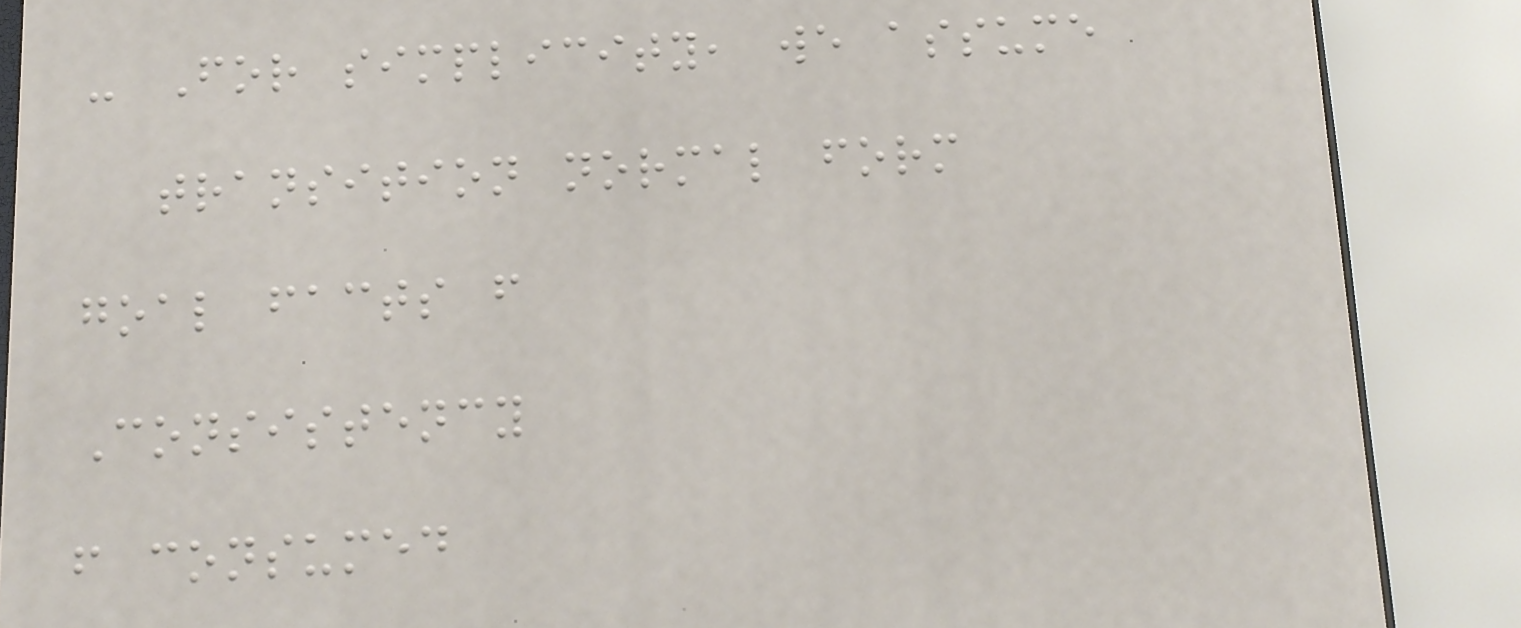- For simplicity, we assume
transition normal form
goal facts f
Consistency
f consumed
